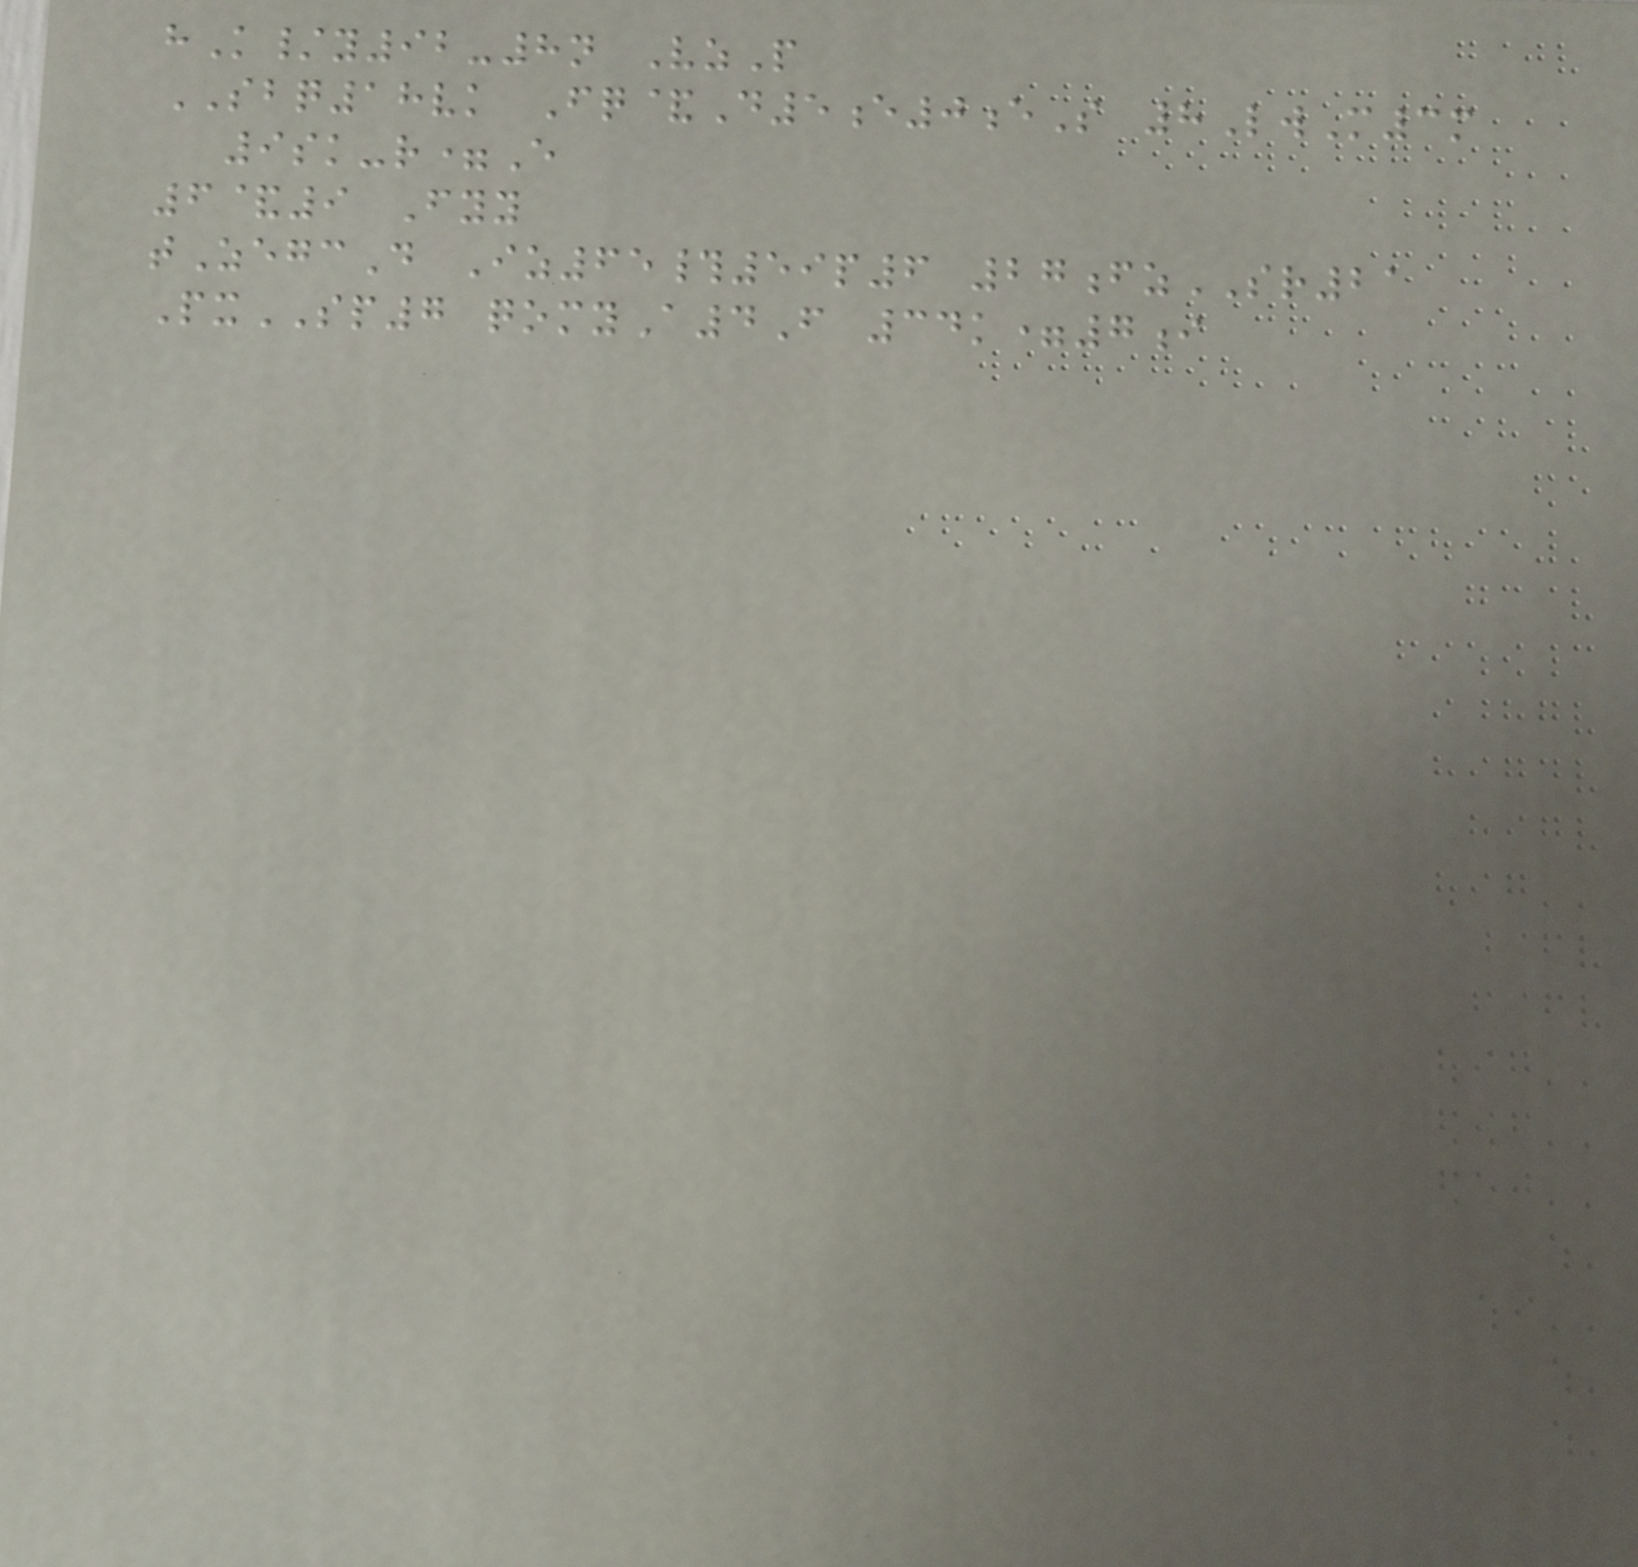hK/y92-8n VzP
SBQ18vk Fq&D5e0eS 8LwM3m
9sk-r=E
6&9 Fyy
tZegcD Iz65#59p6 27fzSR21
PxSP7 qomyA4F 34k=7i
